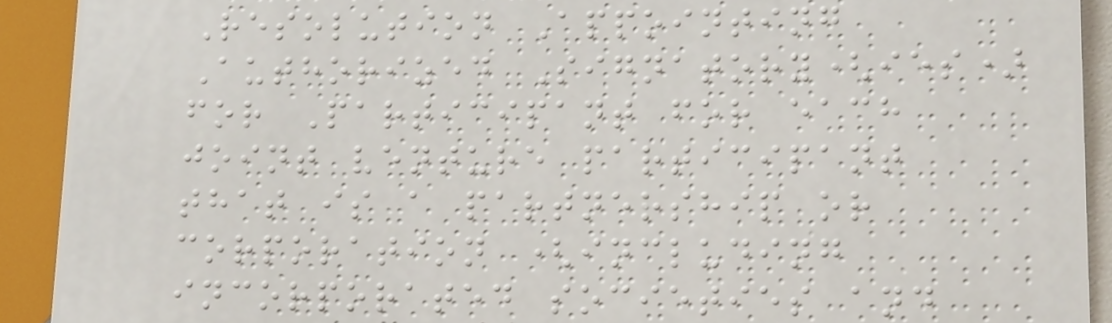Resolution Appointing
Authorized Signatory(ies)
for Participant for each
joint venture participant
that is a partnership or
corporation (including
incorporated societies and
